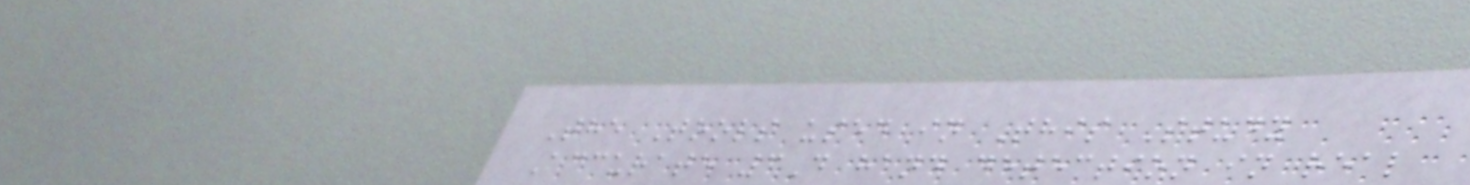The Tools used in This Study
Accurate 3D hand detection in real
